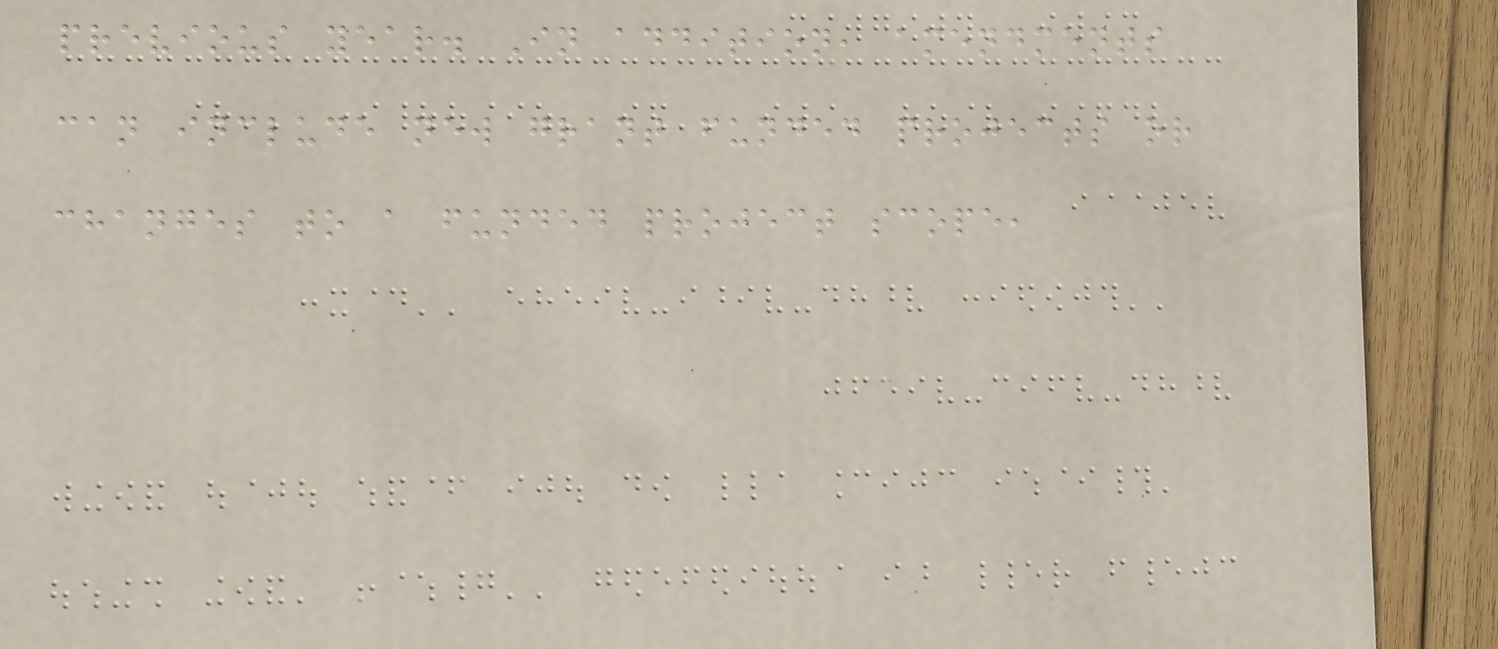previous year. In addition, amendments
can include new grant funded projects or
changes to a funded project scope,
